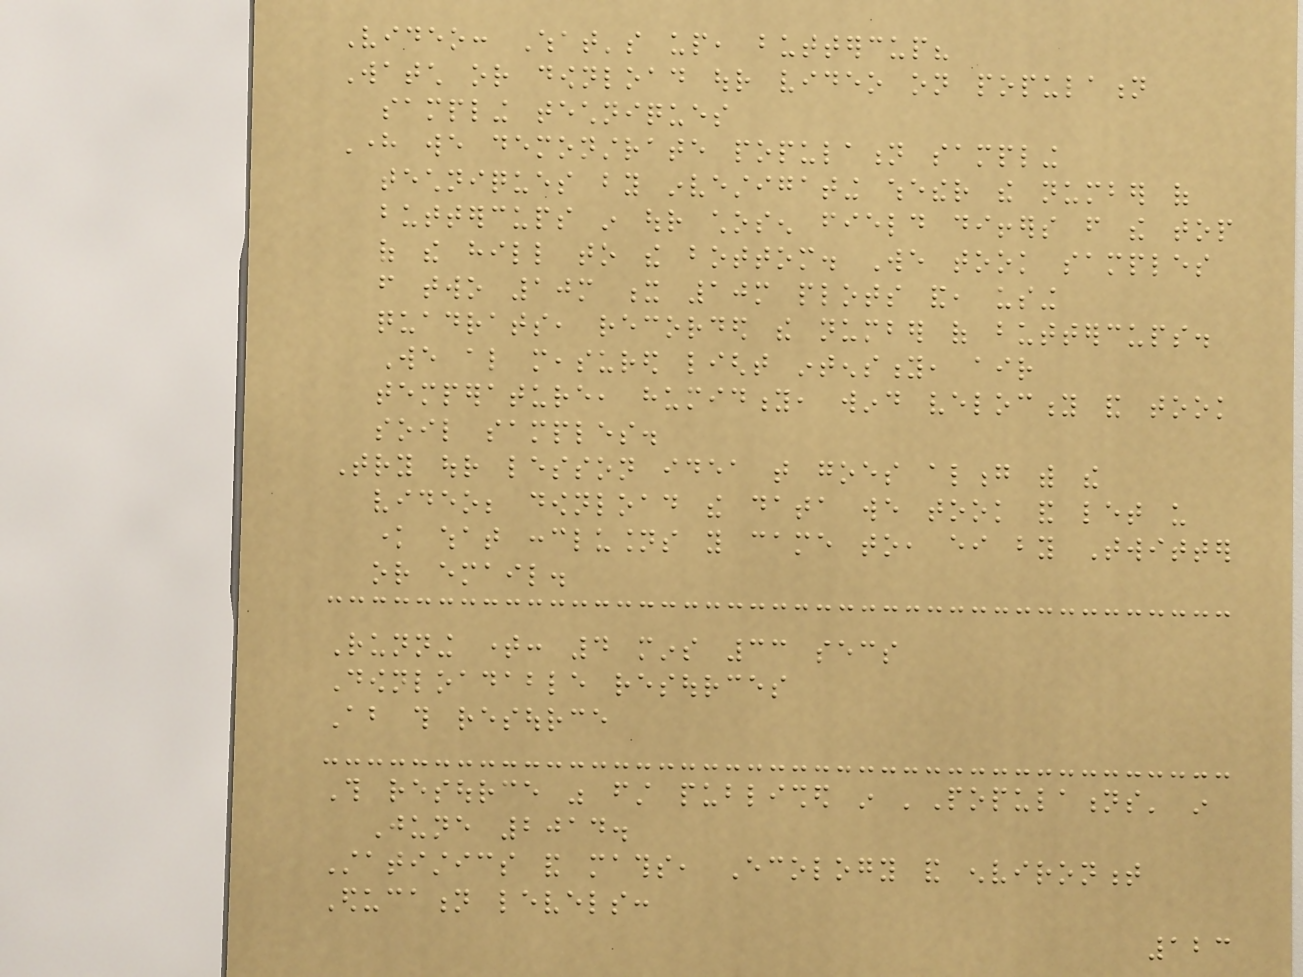Video: What's up, buttercup?
Watch or download our video on population
sampling techniques
Here we demonstrate population sampling
techniques by investigating whether the number of
buttercups in our chosen field differs from the top
of the hill to the bottom. We took samples
from two 10m x 10m plots and, using
quadrats, recorded the number of buttercups.
We also measured light intensity, air
temperature, humidity, wind velocity and took
soil samples.
Try our lesson idea that goes along with the
video; download the data we took and let us
know what conclusions you came to, either by Twitter
or email.
Running time: 4 mins 33 secs
Downloadable resources
About this resource
This resource was first published in 'Populations' in
June 2014.
Statistics and maths, Ecology and environment
Education levels:
123
